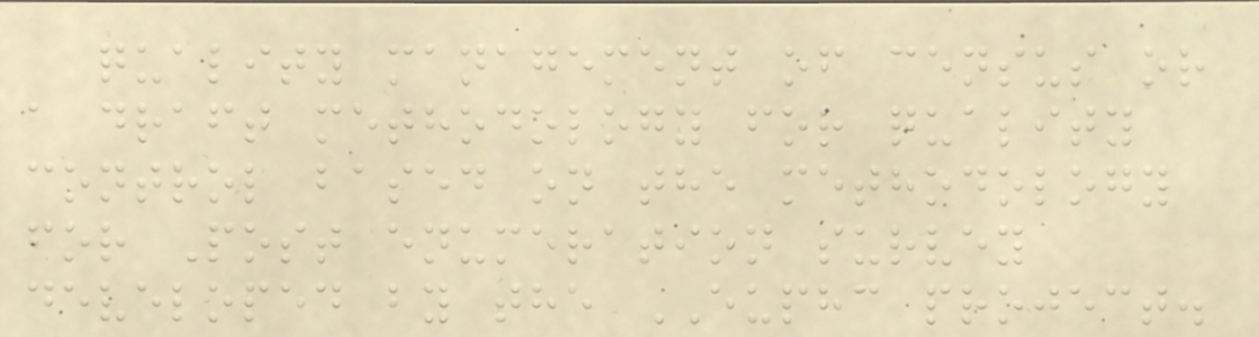quality management of census or
a draft methodology for quality
control based on the methodology
for Post enumeration survey
developed by the EUPHC project.
